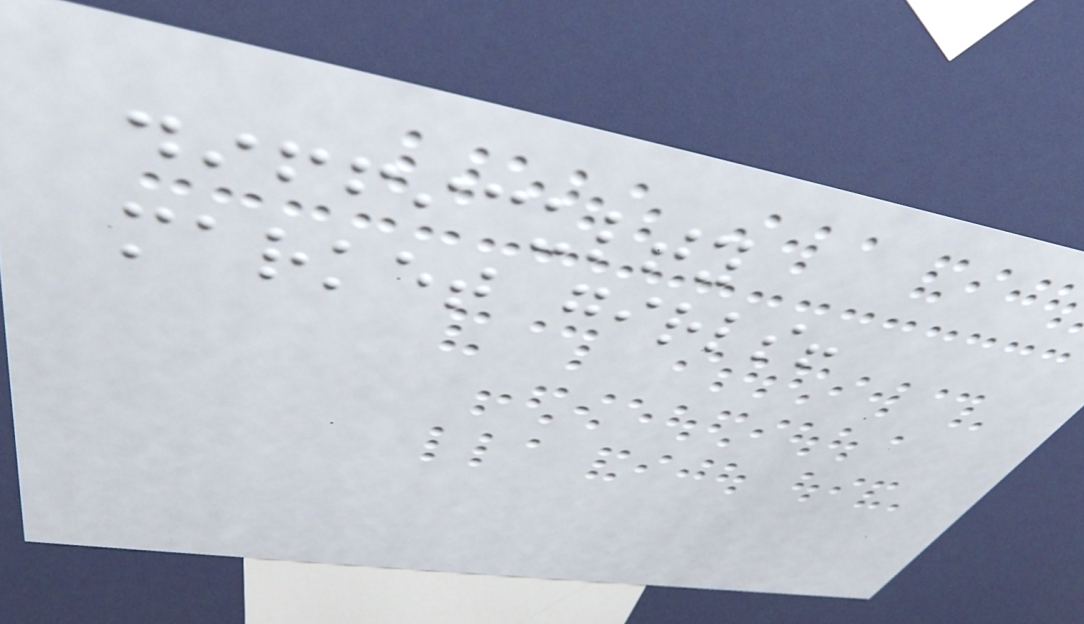difficulty
market girls!
